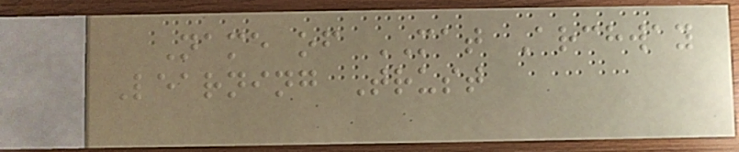Name of MAT Archway
Learning Trust
